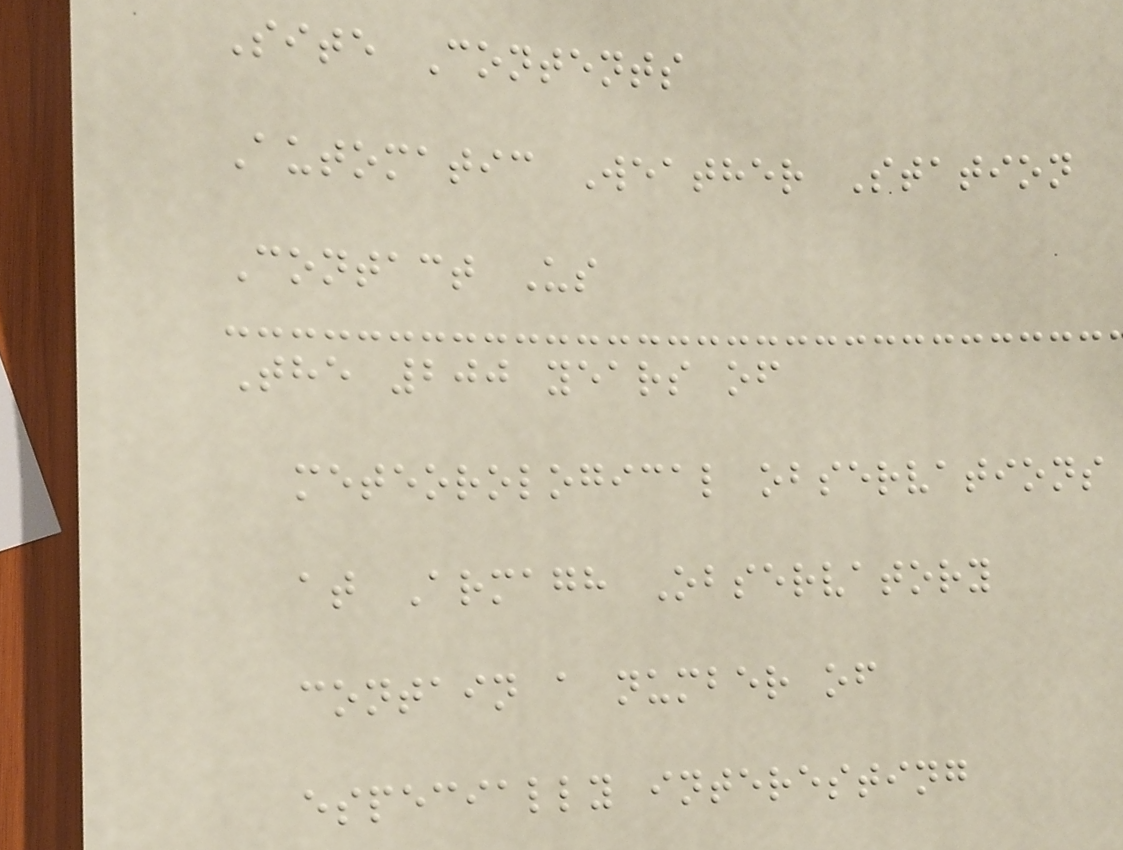Site Contents
Automatic Weather Station
Contact Us
The 200 years of
meteorological observations
at Armagh Observatory
contain a number of
especially interesting
